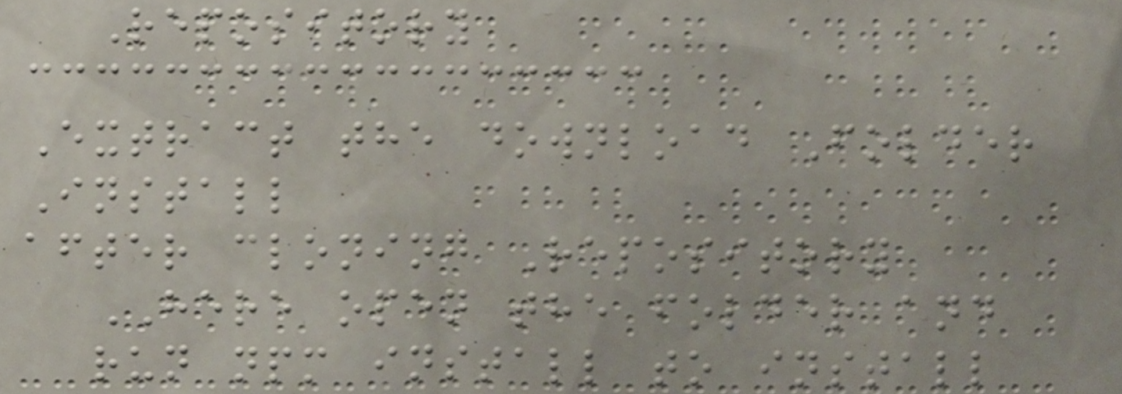Repository
Extract the download Folder
Install
after cloning Repository
HERE open the folder and
run npm install to install
